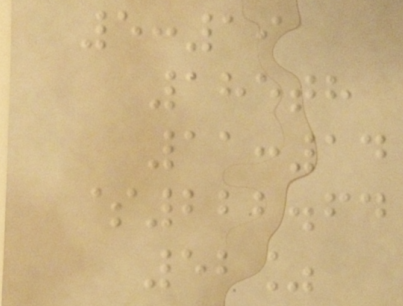5:19
185th
11:14
$222.64
52%
